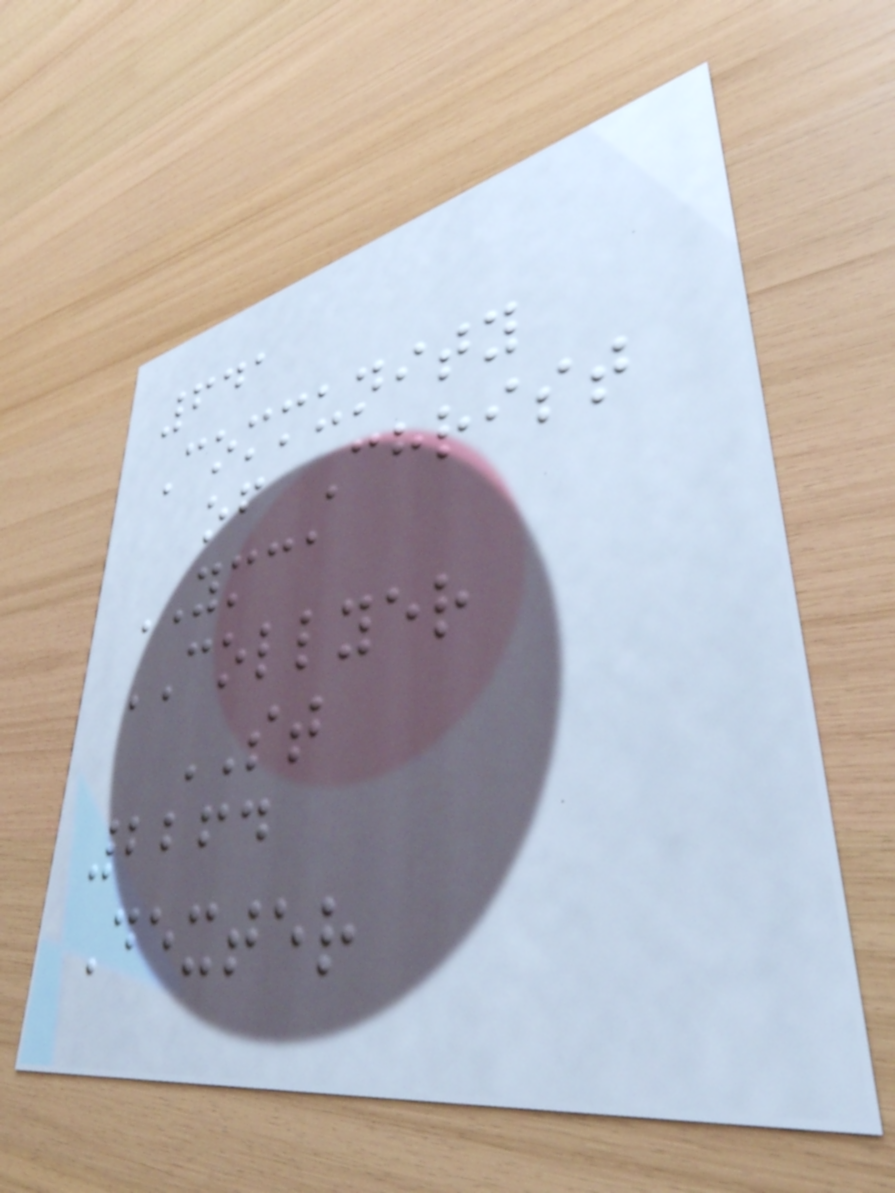641
Community
of Christ
YMCA
COLLYER
ST
2264
Dexter
